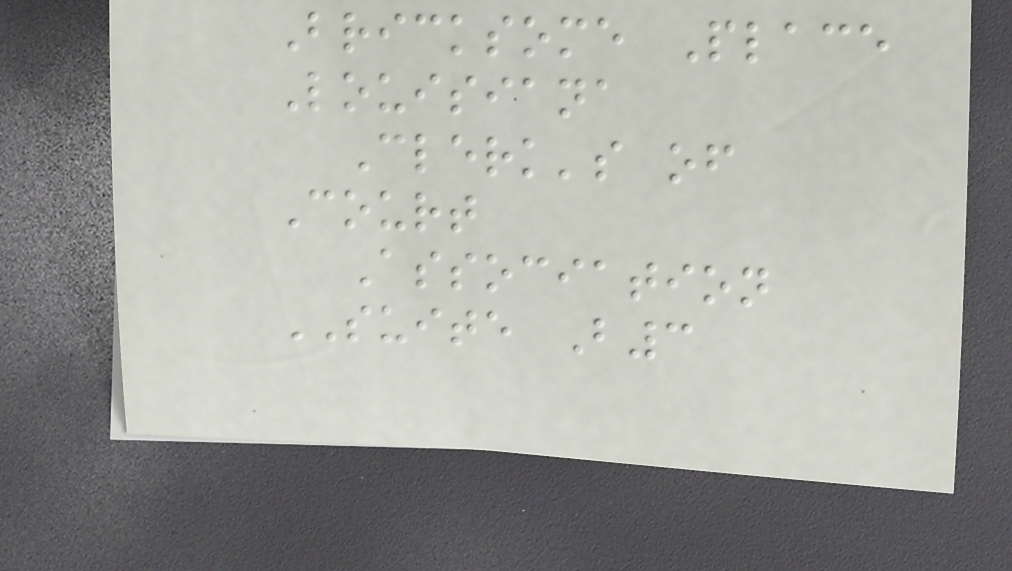Bricksome Place
Louisiana
Clerk's of
Court
Association
SUITE B3
